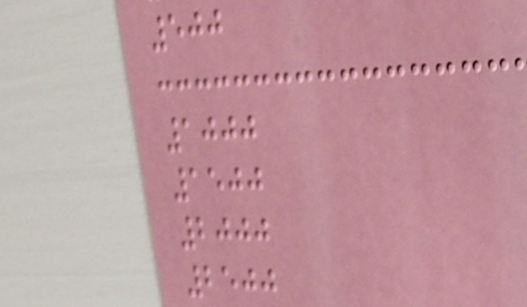500
1000
1500
2000
2500
